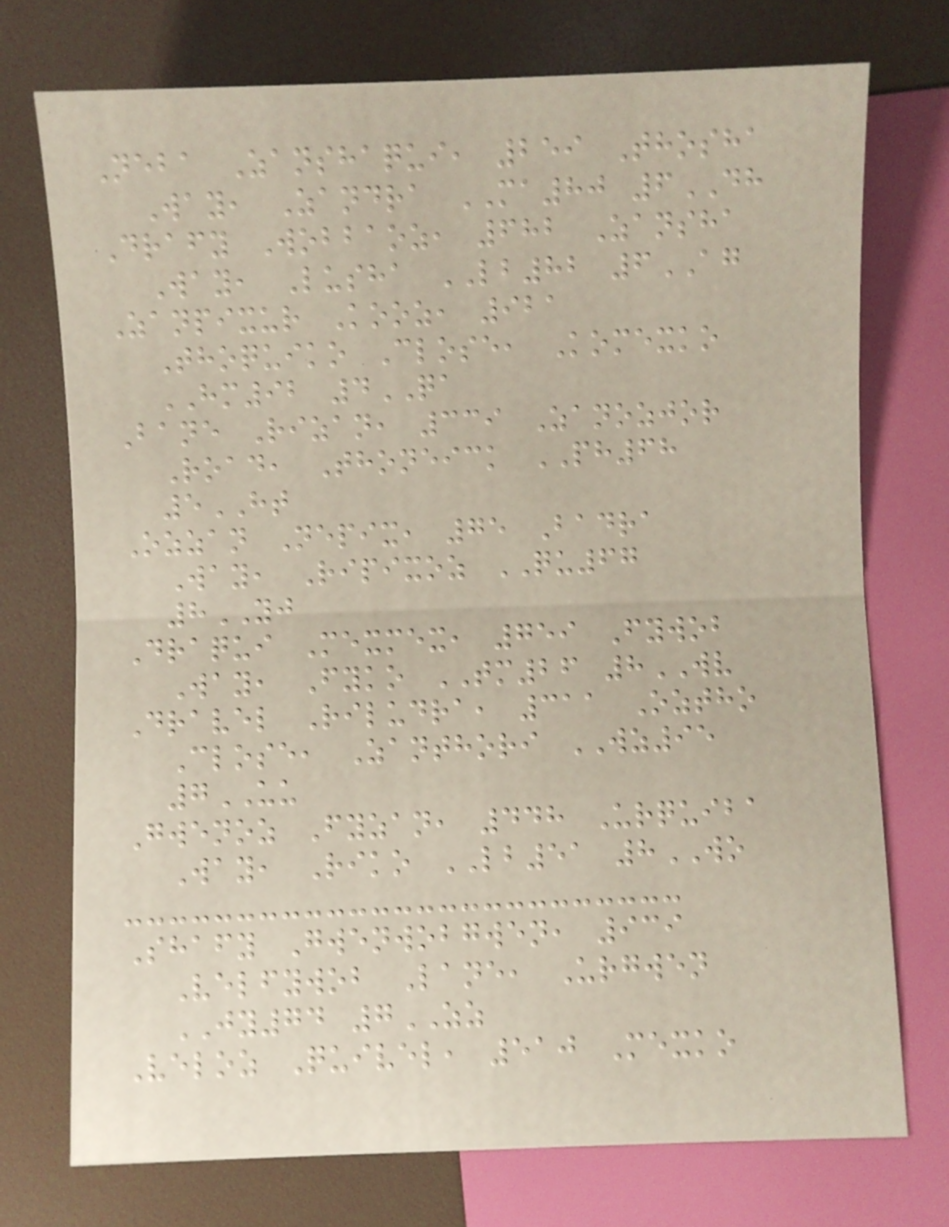Neba Zanshaqui, 259 Thosha
Way, Zandra MA80 6DH
Drafy Wobbaoz, 682 Zansha
Way, Lusha LB82 6AG
Zanpixur Kooz, 921
Thoquiko Close, Komexko
HM92 4QA
Bane Rizan, 339 Zanozjor
Road, Thoneick PH68
5HT
Ozzan Nepix, 75 Badra
Way, Ripixoz QU67
8YJ
Draqui Mexmex, 759 Fywob
Way, Fyko TM26 8WV
Dravel Riludra, 311 Oztho
Close, Zanthori WZ95
7UU
Gwenoz Fyzan, 448 Urquiba
Way, Riko LB51 8WO
Shafy Gwenwobgwen, 939
Velfywob Lane, Urgwen
JY74 7ZZ
Veloz Quivel, 510 Mexko
